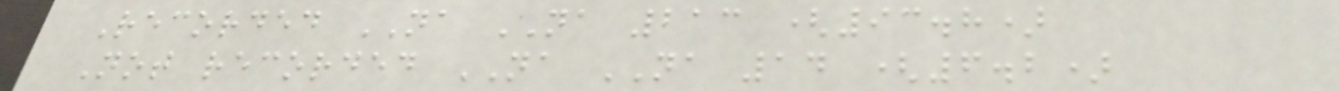Recorded NA NA 213 (93.8)
Not recorded NA NA 14 (6.2)
